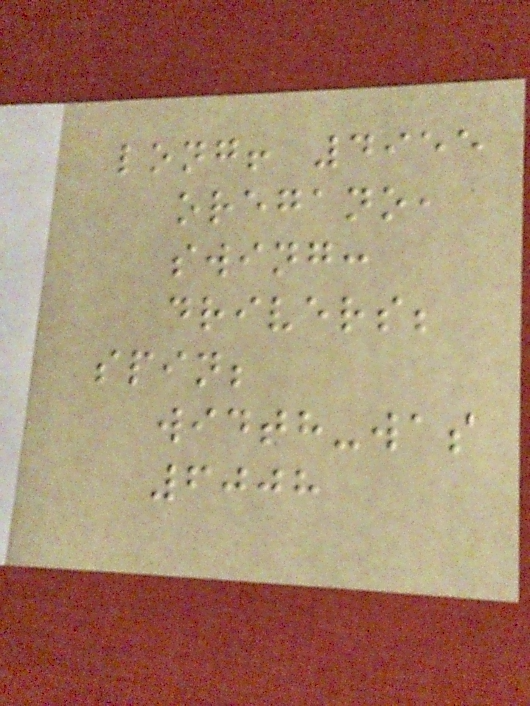long! 4955
oregano,
swing:
drivers;
spin;
width-was
6008
